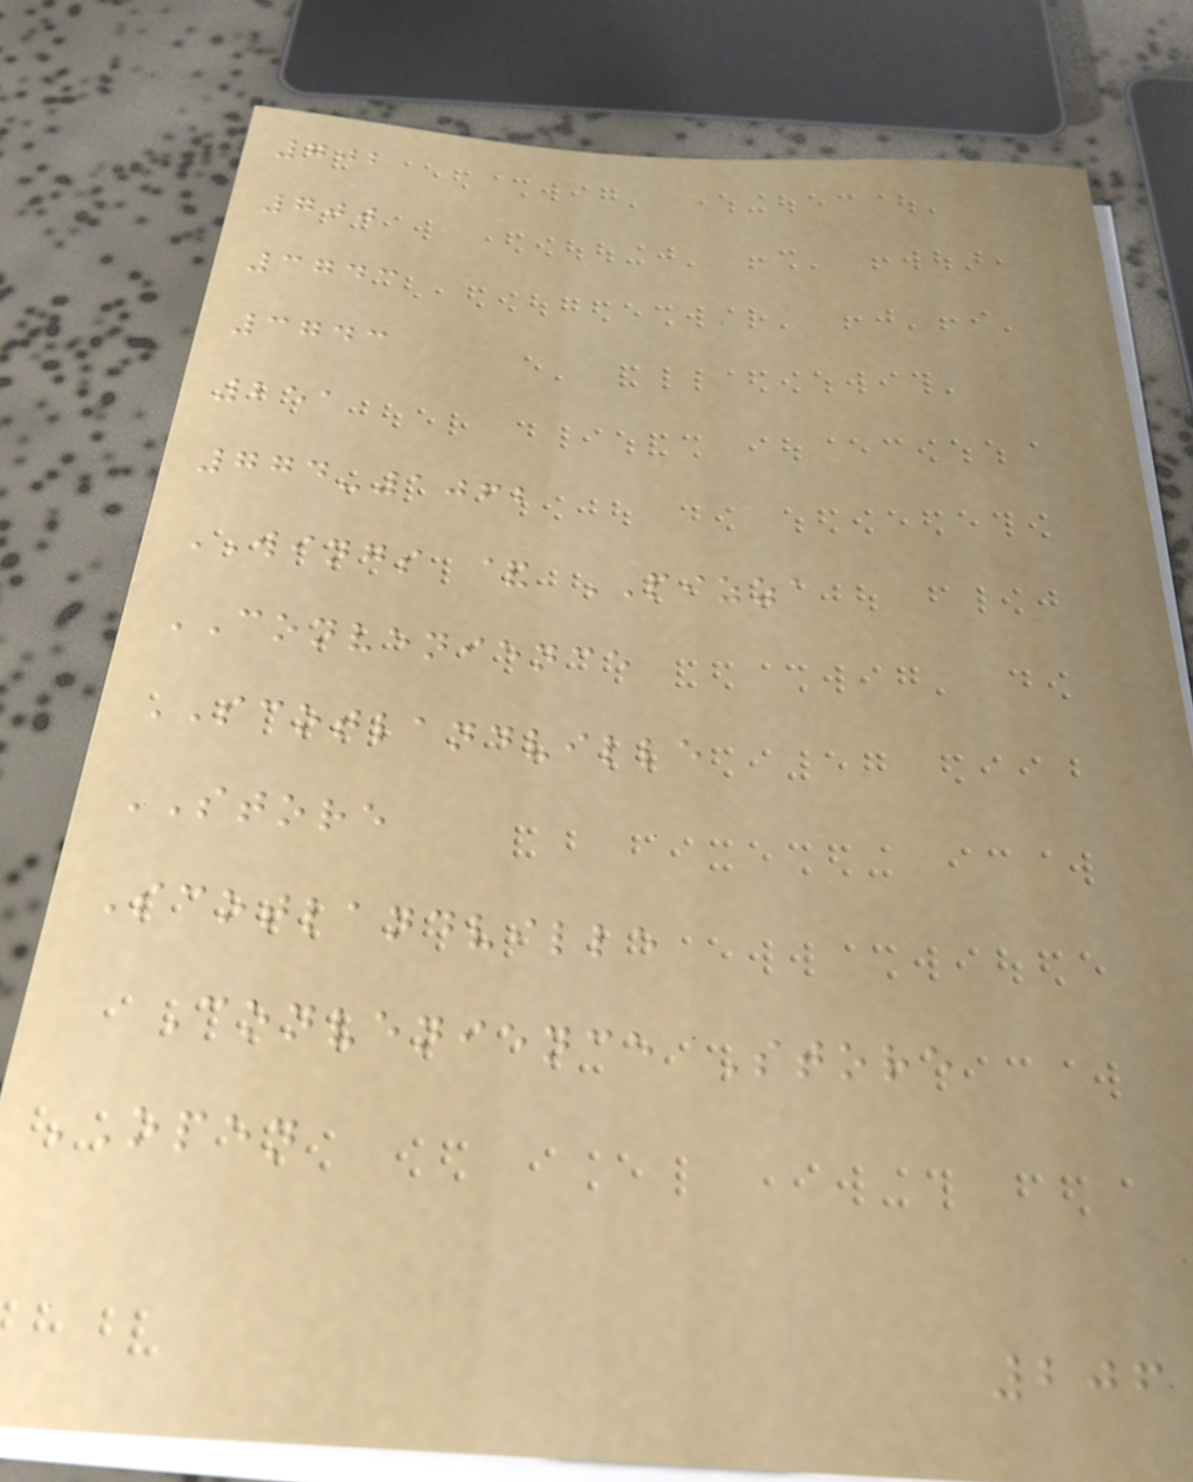702
700
3743
3743
251
774-1062
WINGS & PIZZA
CONVENIENCE
SCOTLANDVILLE
STORE
Scotlandville
Convenience Store
OPEN
206
